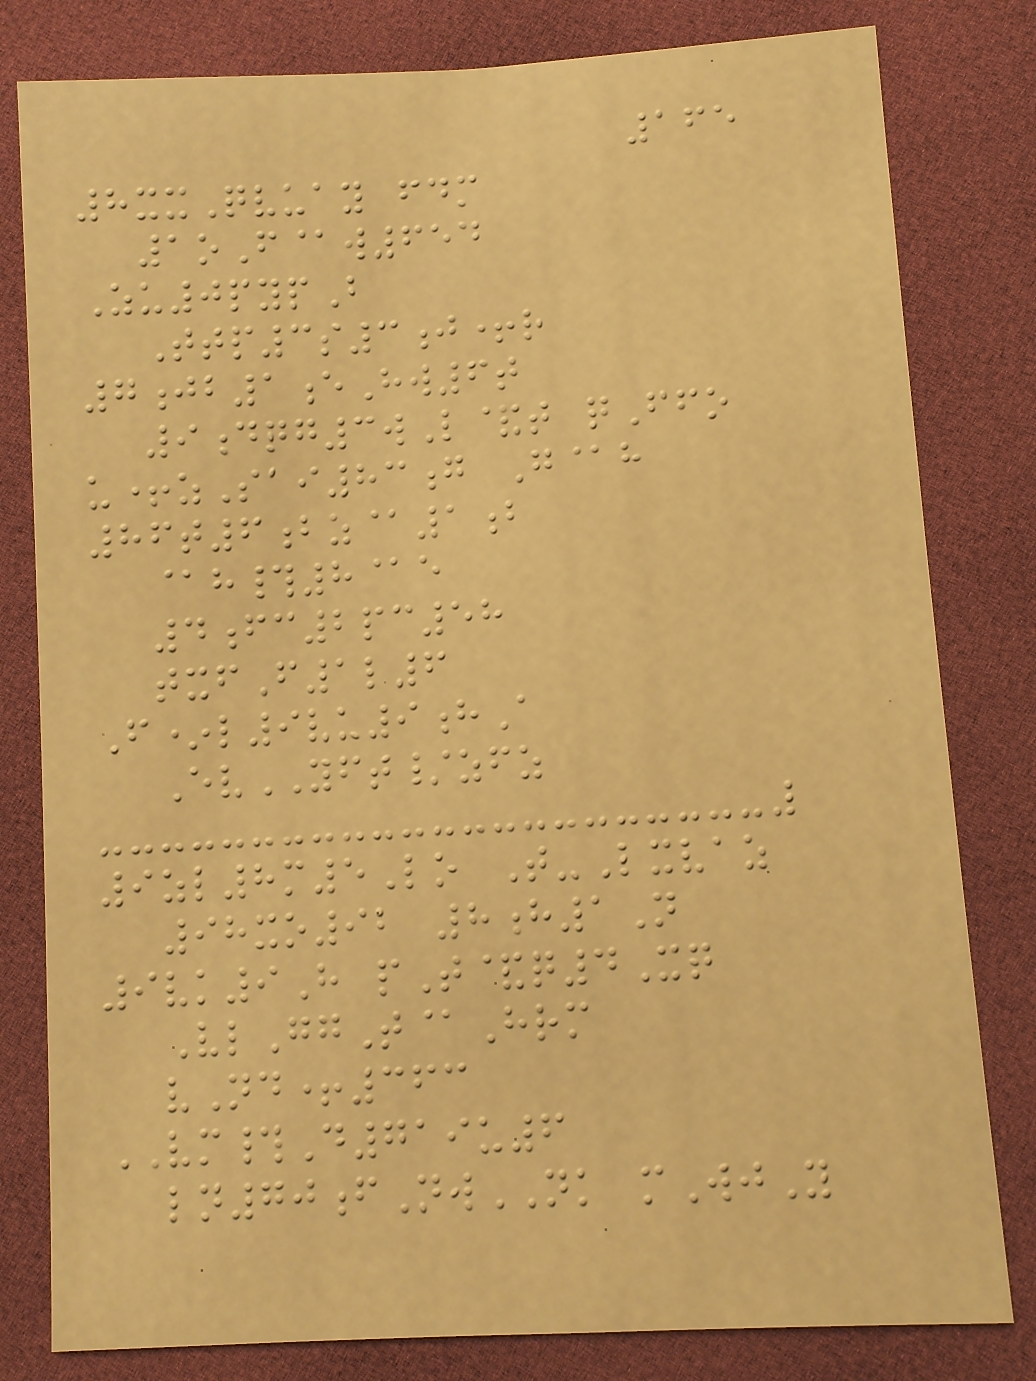165
8xxQvuay fdm
1oF@w654
Zu0pypB
Ttp3s3j+r
7jb1eHw6t
9dqg3wL&t qFfo
u+zSai83g G@h
86t6bz@1b
@h#8@e
4fc2pc58
txfF1l6
F*l9vu9hA
EvYFT/zfz
9zl8m5Lo T-Lxvaz
98xo92 8h1N
9vk9H pT&q4Xq
VlGgT@Hrm
vNd+363
VM#D719u6
ln70fNwNK mWjY
